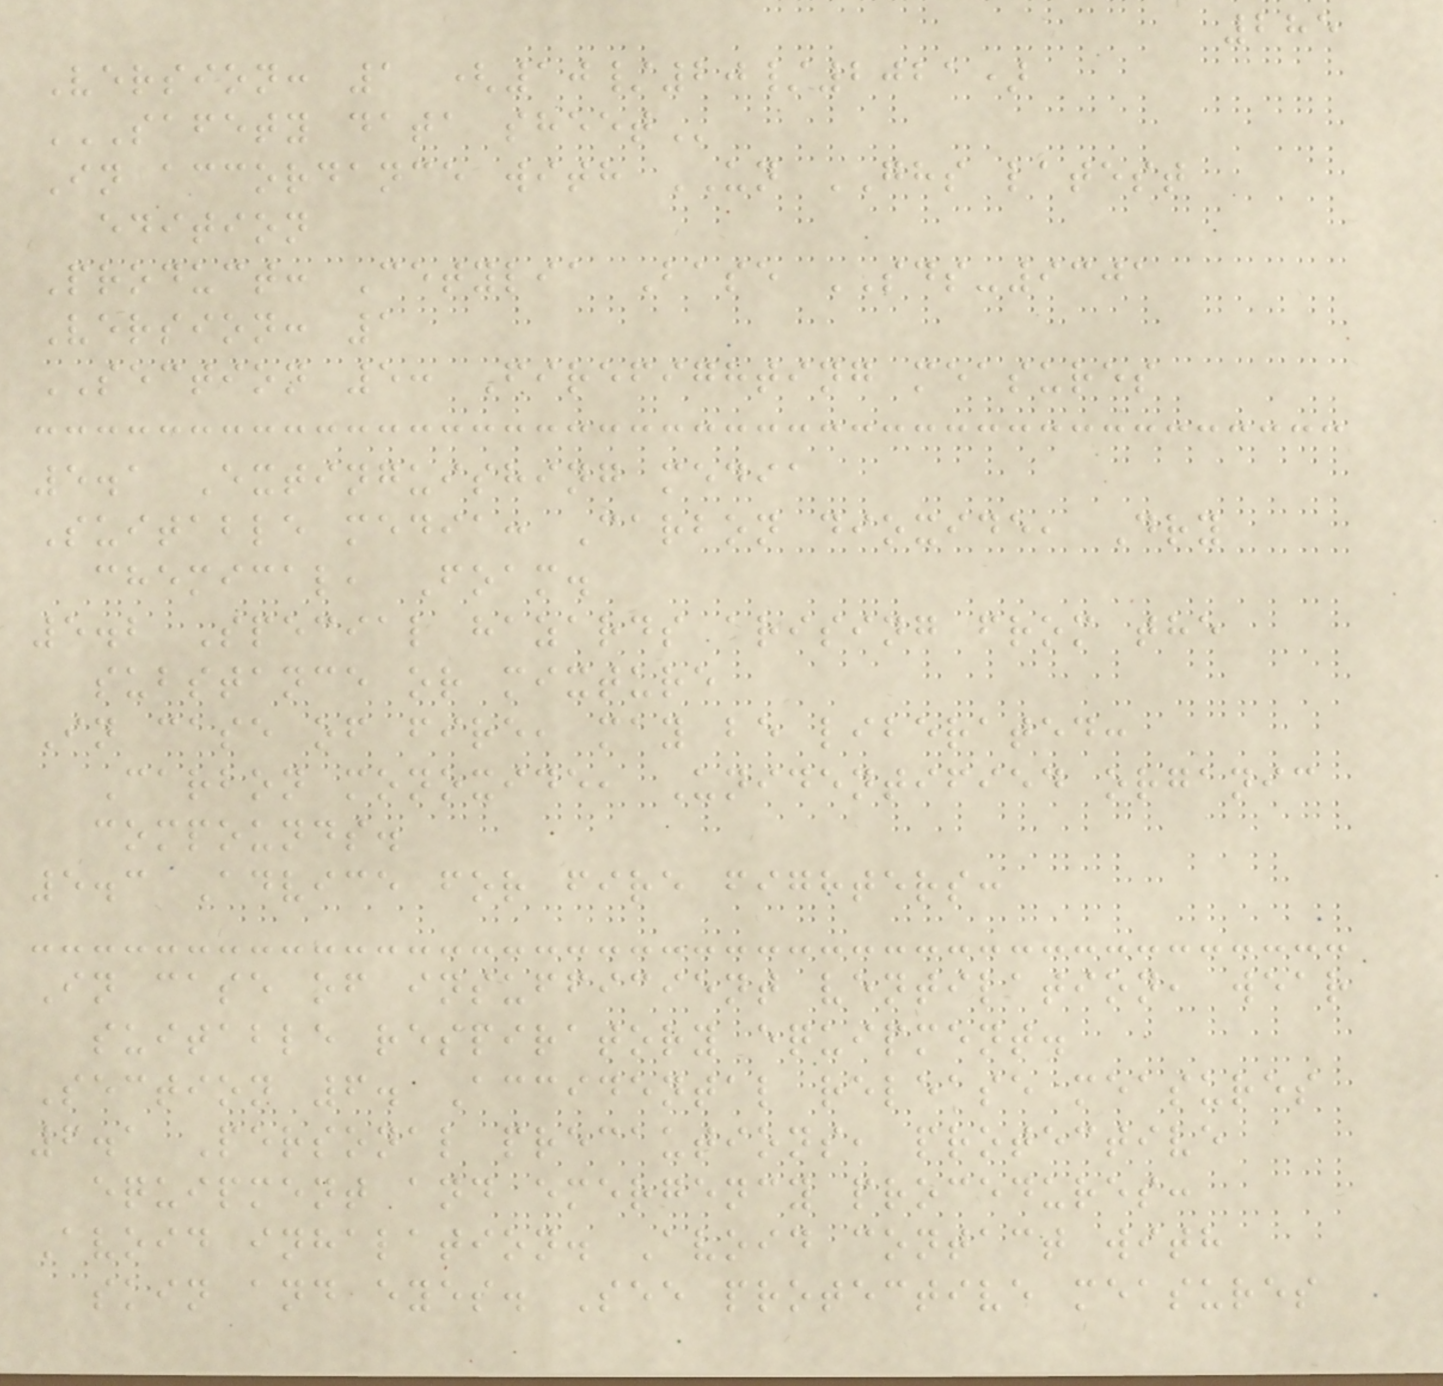285
Version: 1 (10/20/2021)
SAFETY DATA SHEET
In accordance with UN GHS latest
edition
Product: Cetylia Base SDS-9301
Version: 1
SECTION 5: Firefighting measures
5.1 Extinguishing media
Suitable media: Carbon dioxide, Dry
chemical, Foam.
5.2 Special hazards arising from the
substance or mixture
In case of fire, may be liberated:
Carbon monoxide, Unidentified organic
compounds.
5.3 Advice for fire fighters:
In case of insufficient ventilation, wear
suitable respiratory equipment.
Section 6. Accidental release measures
6.1 Personal precautions, protective
equipment and emergency procedures:
Avoid inhalation. Avoid contact with
skin and eyes. See protective measures
